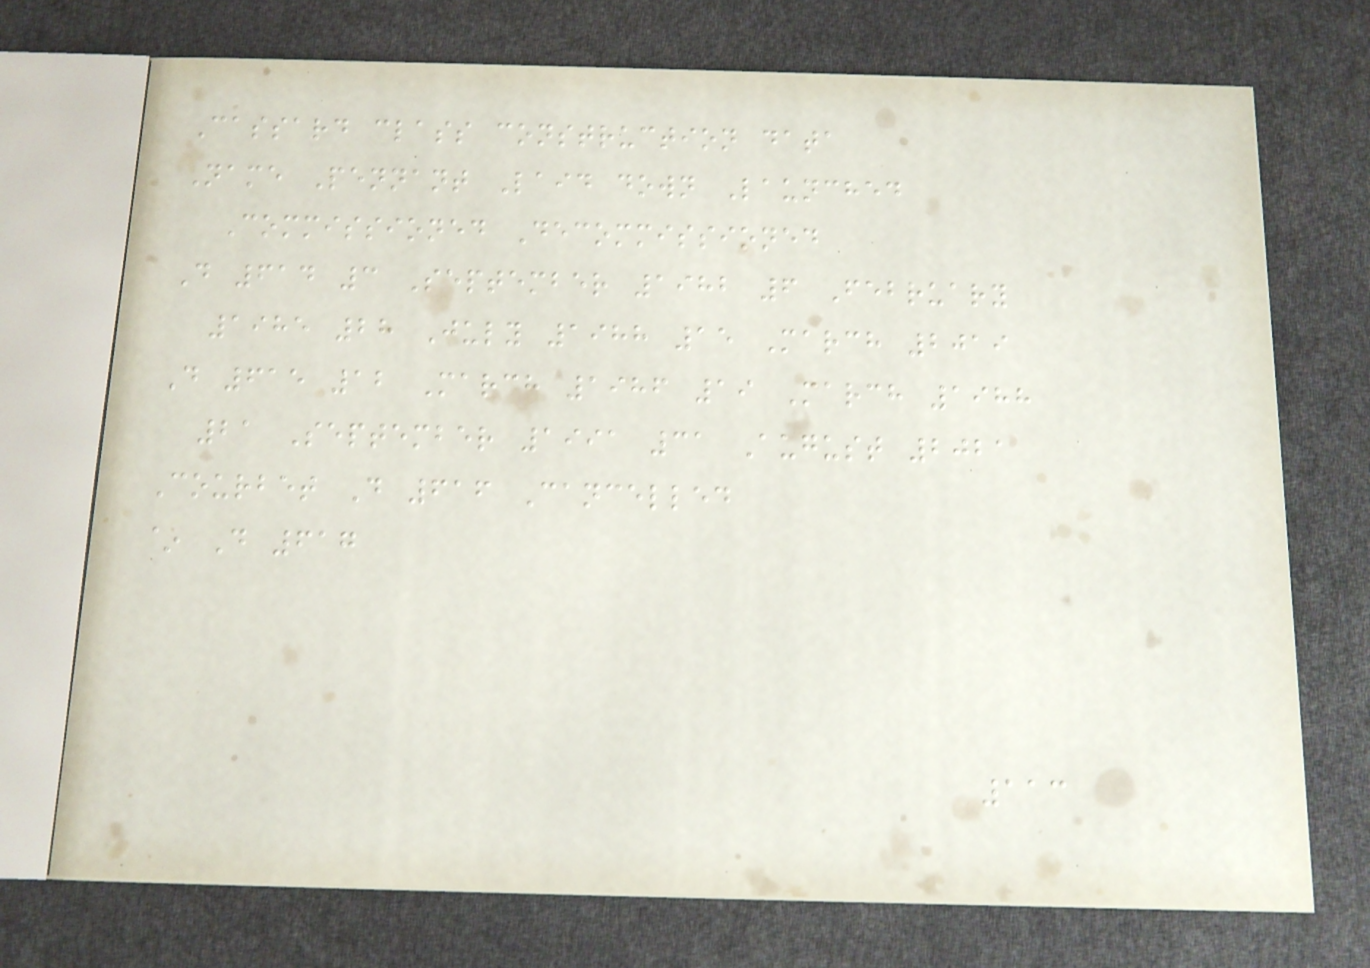Cassard class construction data
Name Pennant Laid down Launched
Commissioned Decommissioned
D 614 3 September 1982 6 February
1985 28 July 1988 15 March 2019
D 615 12 March 1986 19 March 1988
21 September 1991 31 August 2021
Courbet D 616 Cancelled
~ D 617
113
